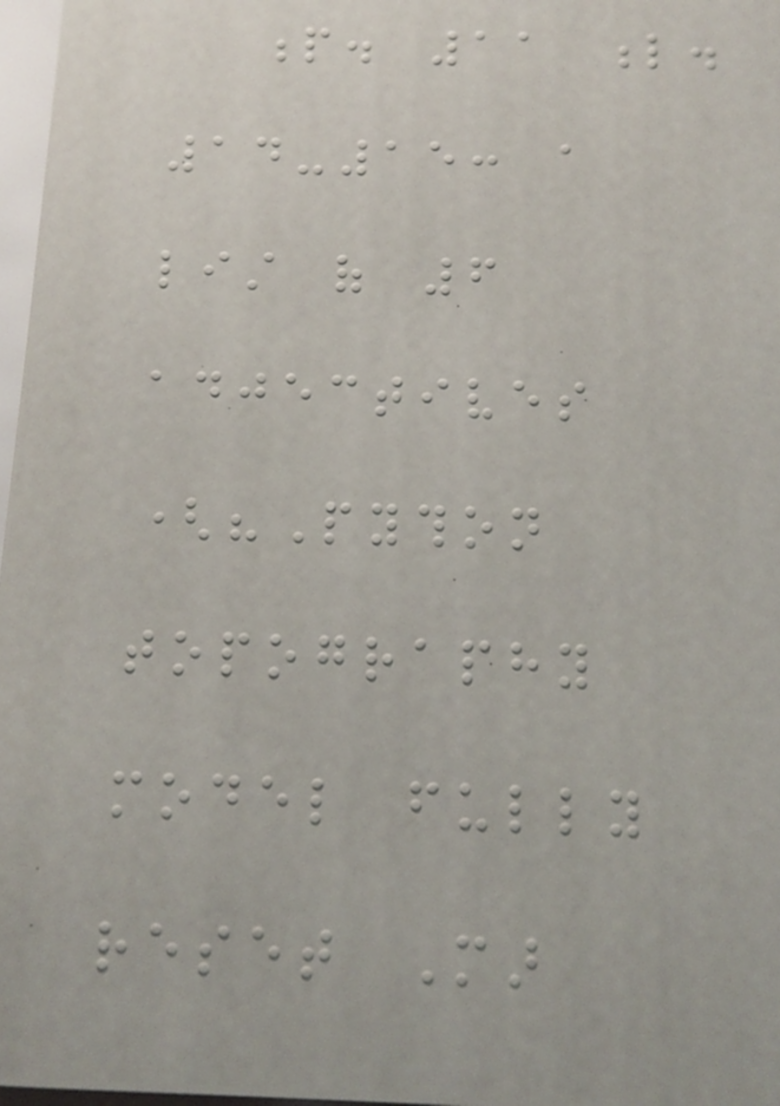p. 11 l.
14-15: a
list of 6
adjectives
("Python
topography
model fully
reset Mar
